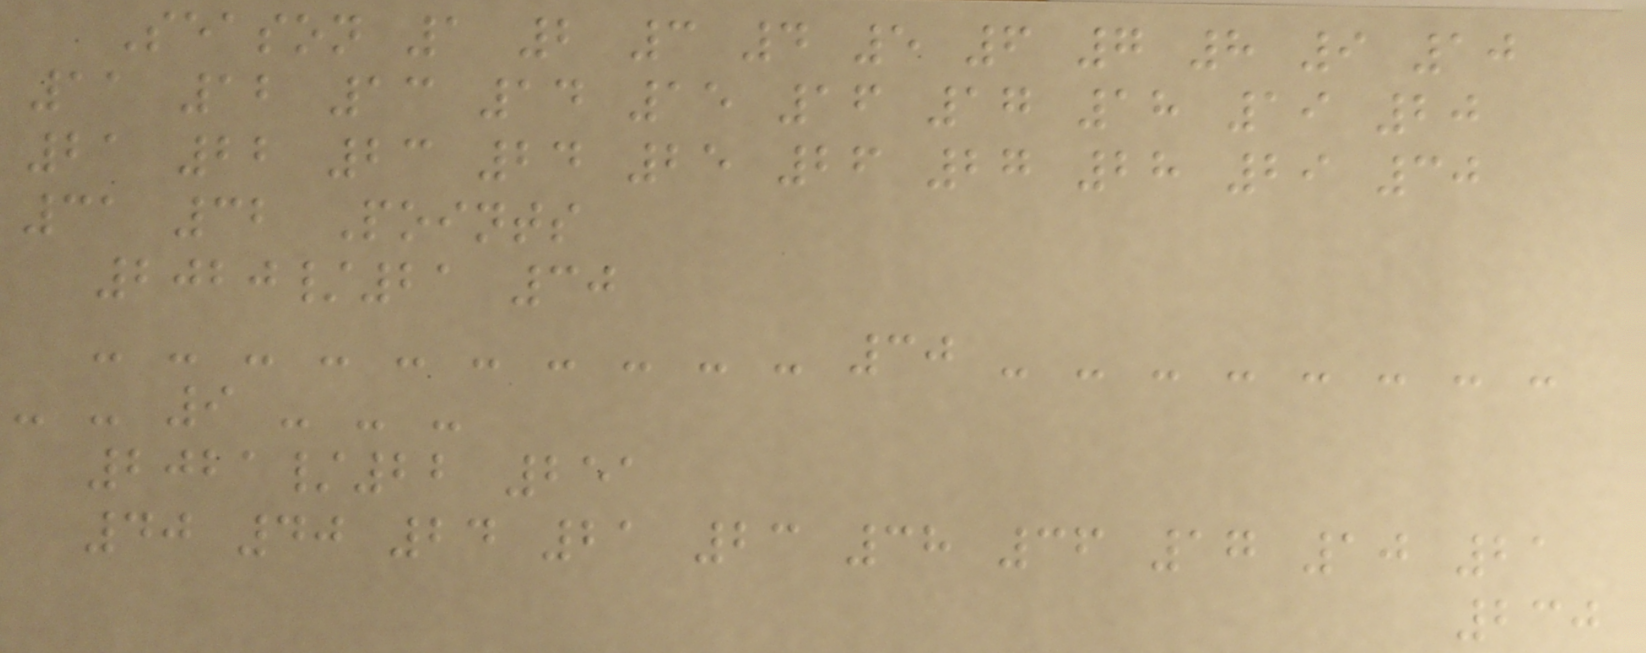Season 1 2 3 4 5 6 7 8 9 10
11 12 13 14 15 16 17 18 19 20
21 22 23 24 25 26 27 28 29 30
31 32 Points
2020/21 30
- - - - - - - - - - 30 - - - - - - - -
- - 9 - - -
2021/22 251
40 40 24 21 23 38 36 17 10 21
230
